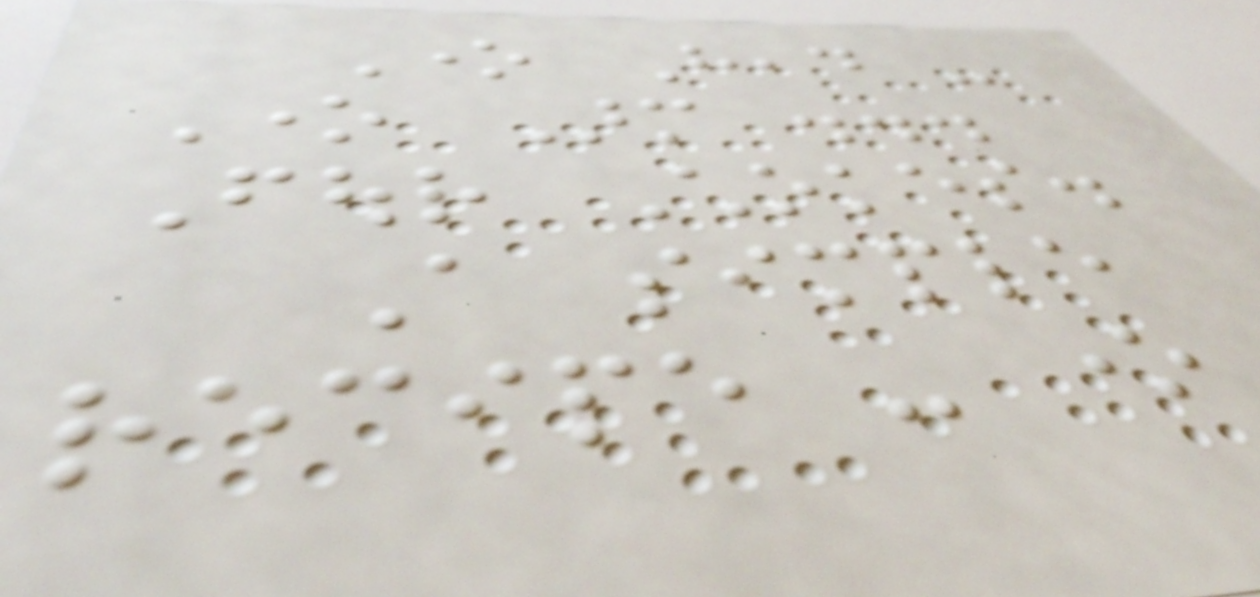One Head -
One Arm ...
Four Chokes.
A simple
recipe - one
